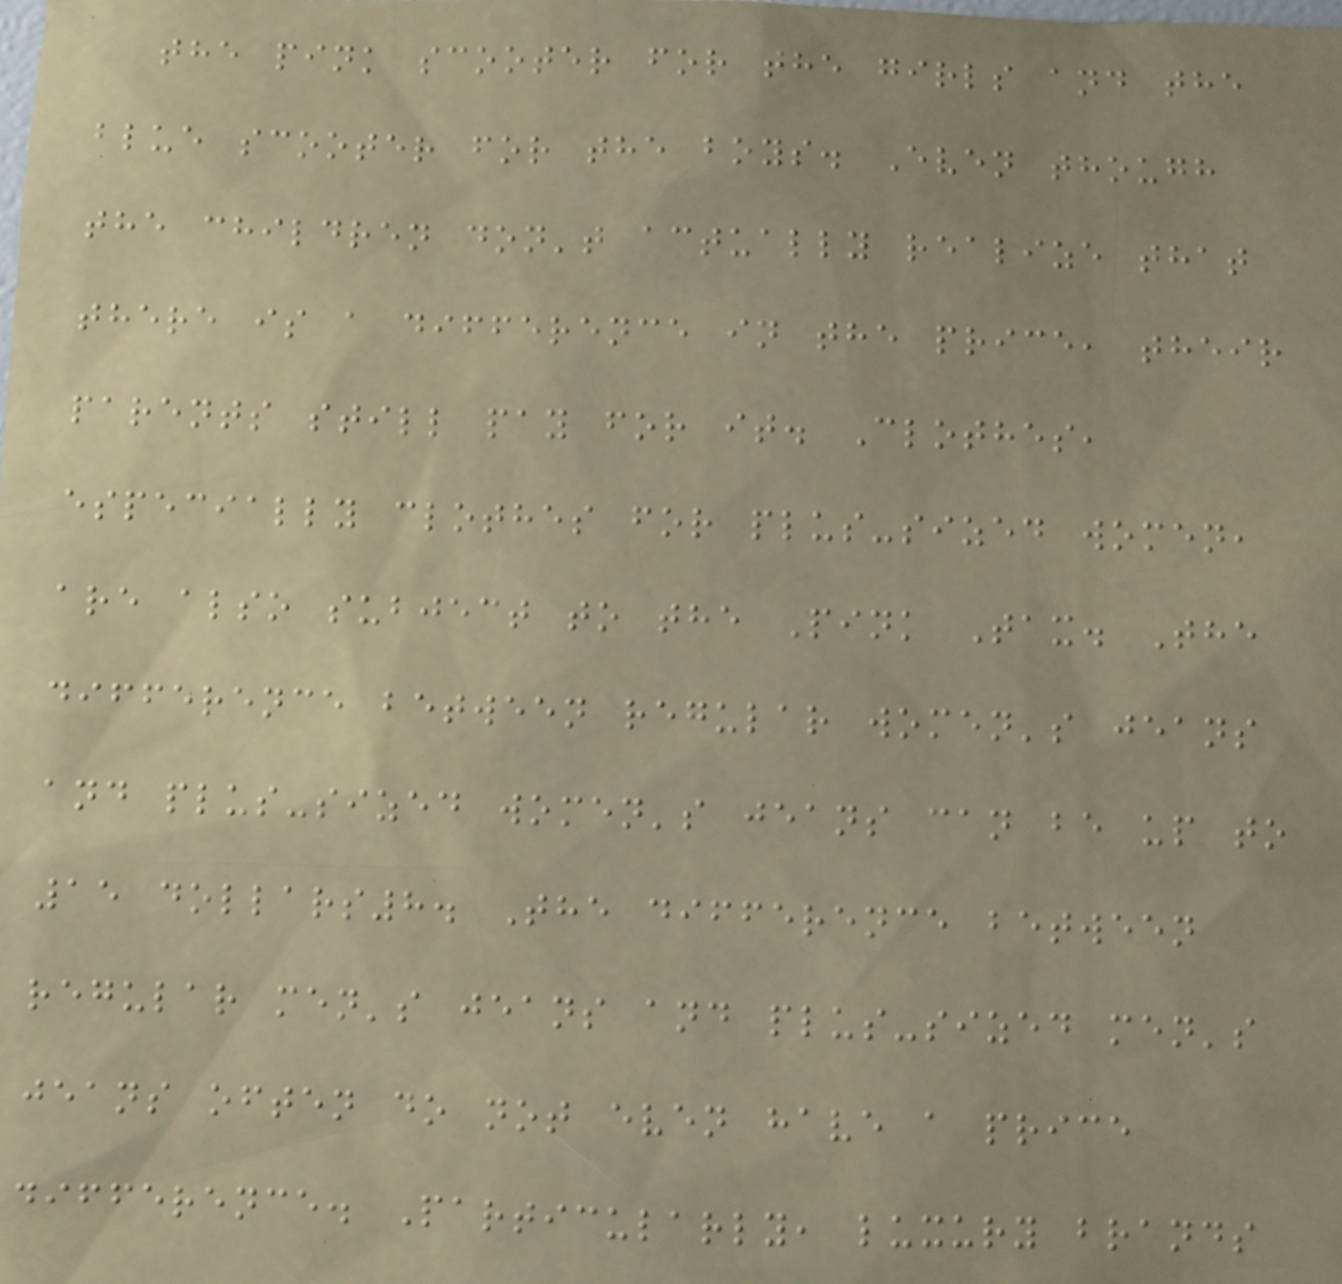the pink scooter for the girls and the
blue scooter for the boys. Even though
the children don't actually realize that
there is a difference in the price, their
parents still pay for it. Clothes,
especially clothes for plus-sized women,
are also subject to the Pink Tax. The
difference between regular women's jeans
and plus-sized women's jeans can be up to
15 dollars8. The difference between
regular men's jeans and plus-sized men's
jeans often do not even have a price
difference. Particularly, luxury brands
